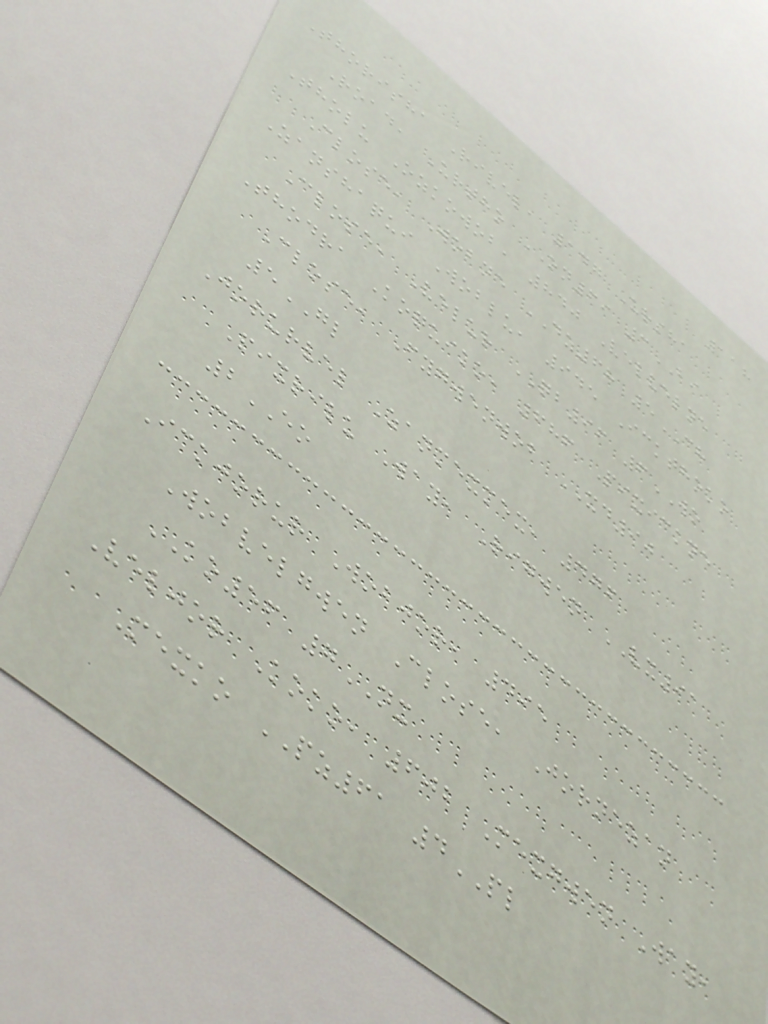118
Thorisha Rivel, 147 Ursha
Road, Urtho ON69 3BI
Tholu Ozkowob, 840 Velvelne
Close, Wobne DZ68 5CH
Zanshaqui Woblu, 945 Ickthoko
Close, Velur QB96 6WO
Thodra Koquiko, 686 Pixickne
Close, Fygwenwob XD90
5GL
Jorurvel Zanmexmex, 476
Pixrilu Way, Rigwen VX91
2EO
Ickjorur Wobjor, 495
Wobvelgwen Close, Jornezan
KO56 7NX
Veljor Koko, 602 Mexgwen Way,
Mexko PZ61 4PL
